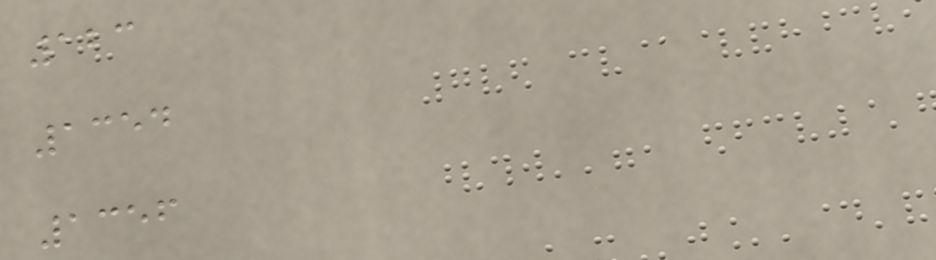123
1354
1356
